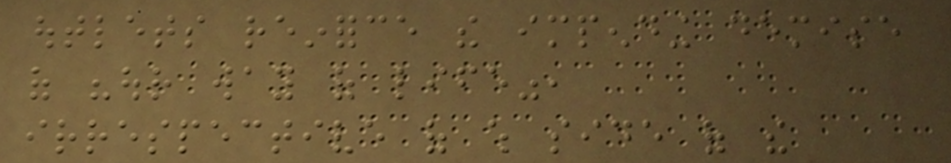outlets reinforce the impending demise
of "our way of life",
irrespective of which side of the
